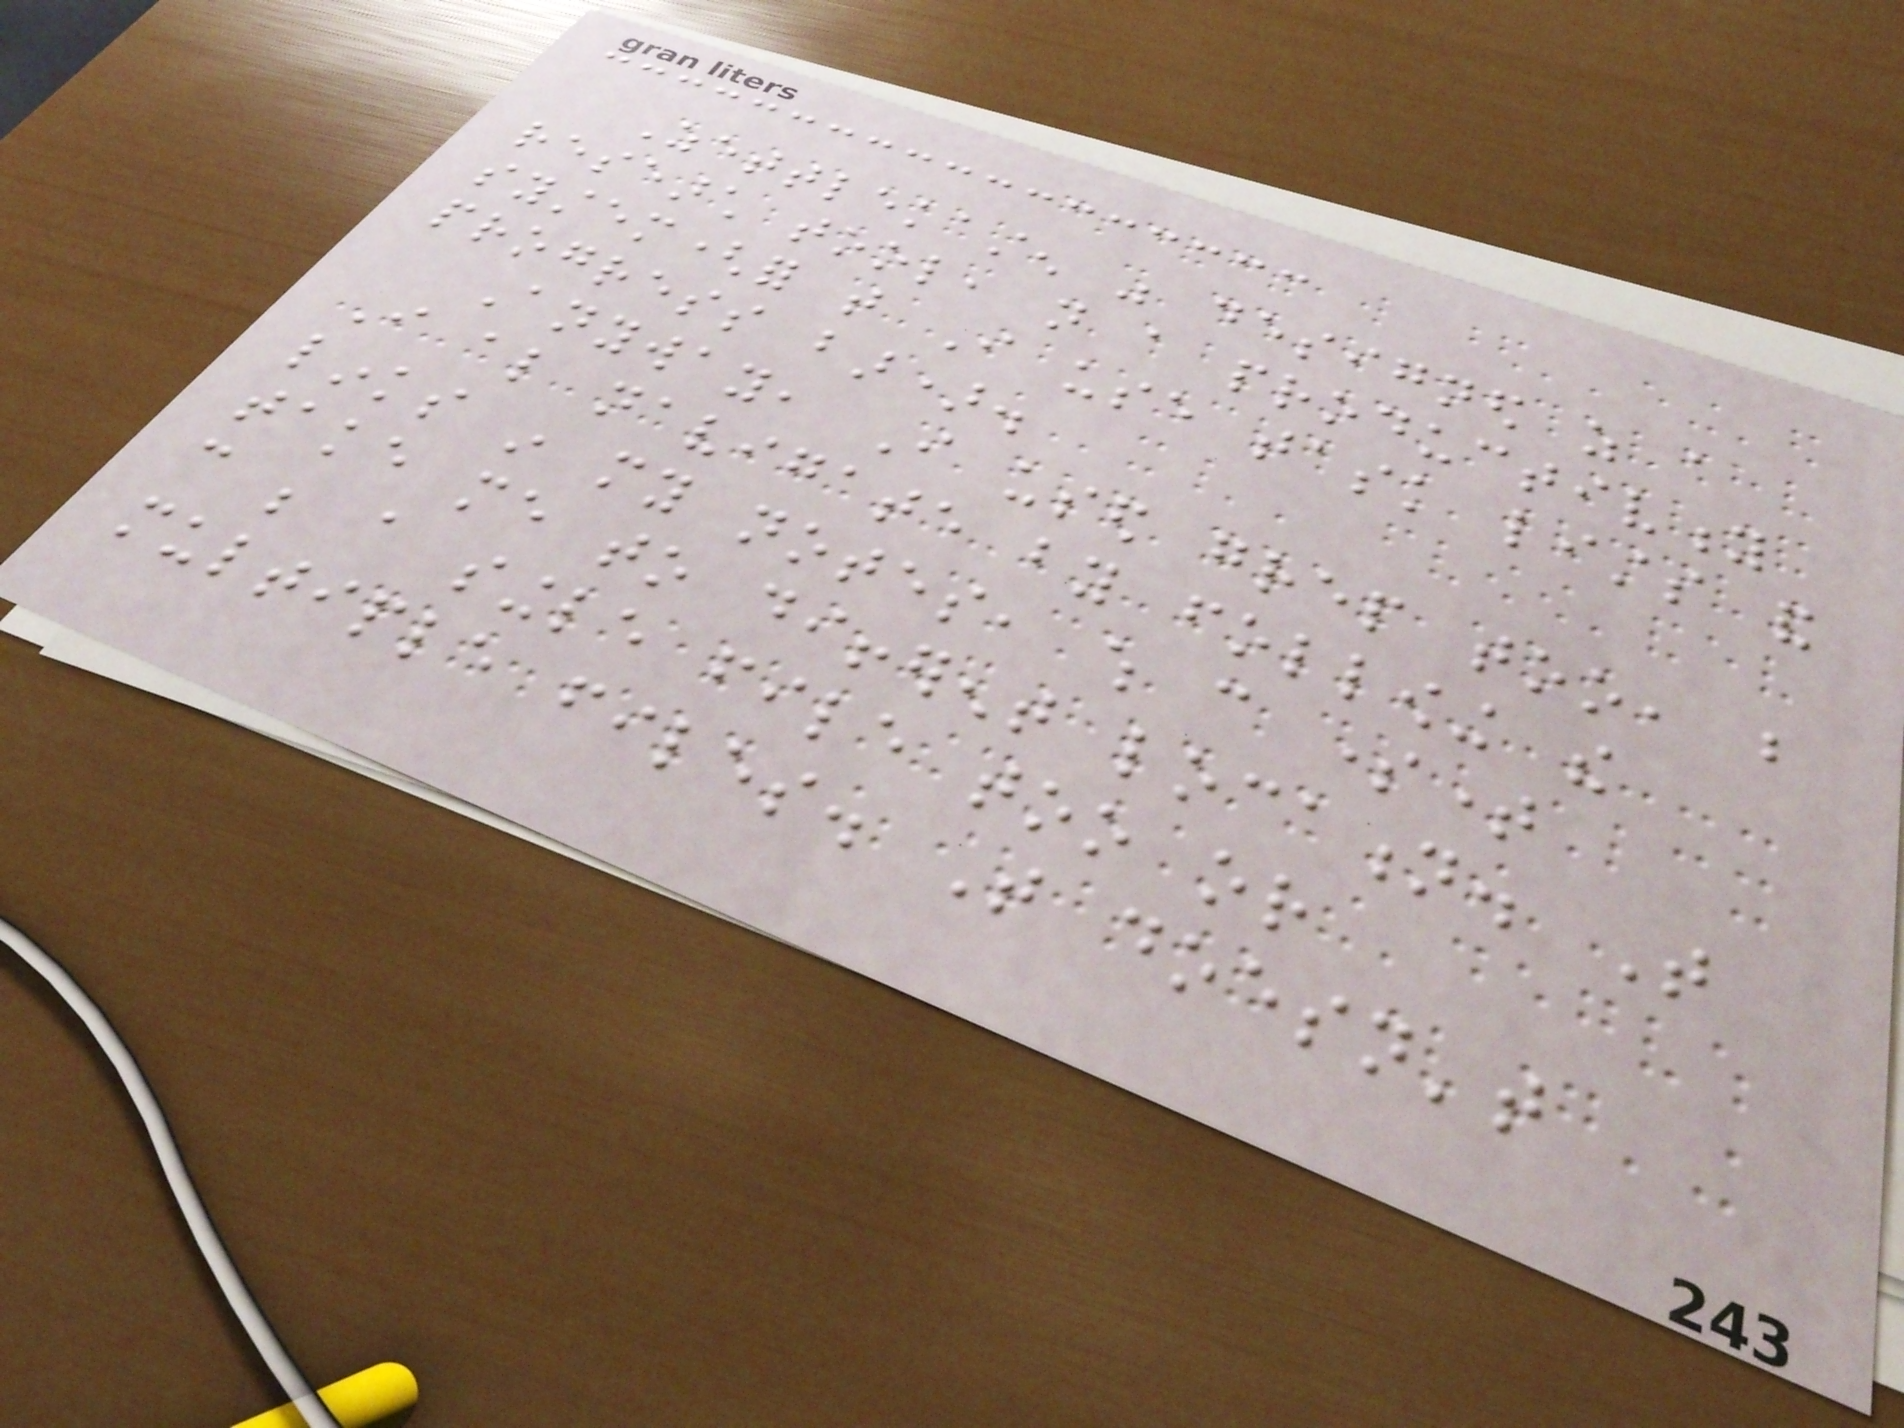Zettlekasten was designed as a
research tool, not a productivity
system(for that I use task lists and
progress bar).
Anyway, I used grep too, but
I also navigate by following the
links in my notes, which can sometime
take me to different location. That
can be a single file too or
multiple files. That doesn't
